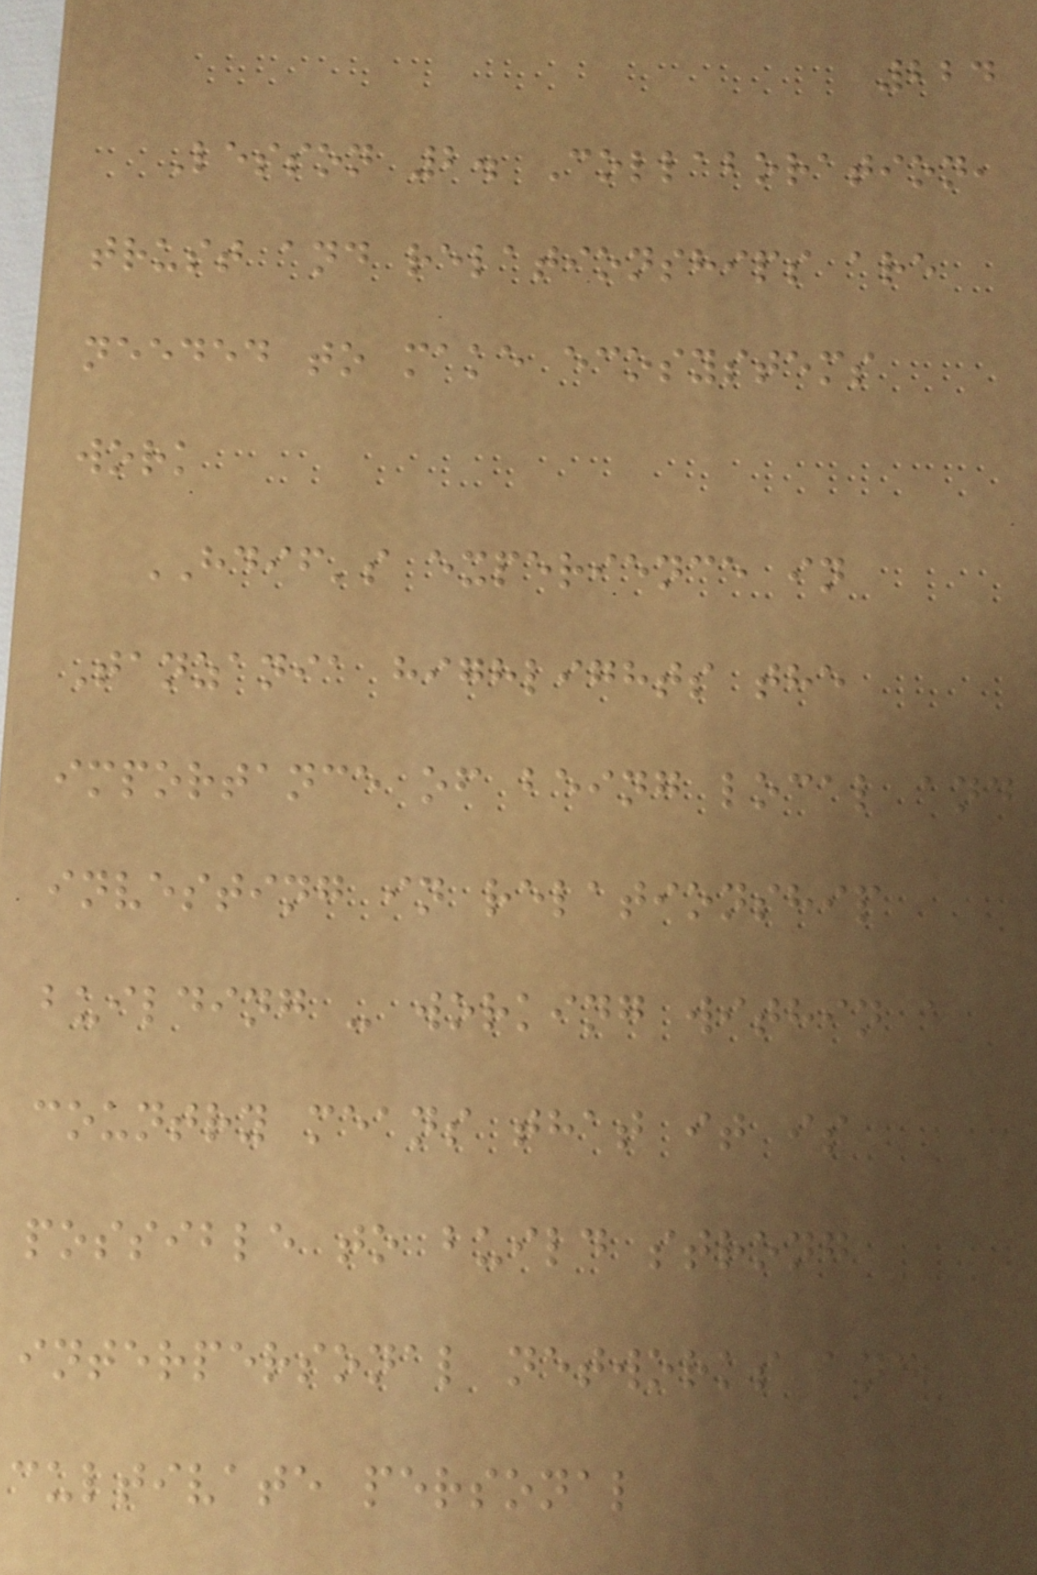224
Lesson 2. Collaboration,
trust and relationships are
needed to make ecosystems
work
HDIF's experience in
Tanzania highlights the
importance of being local and
investing in relationship
building - working within a
country means that it is
possible to build strong
interpersonal networks and
cultivate personal
